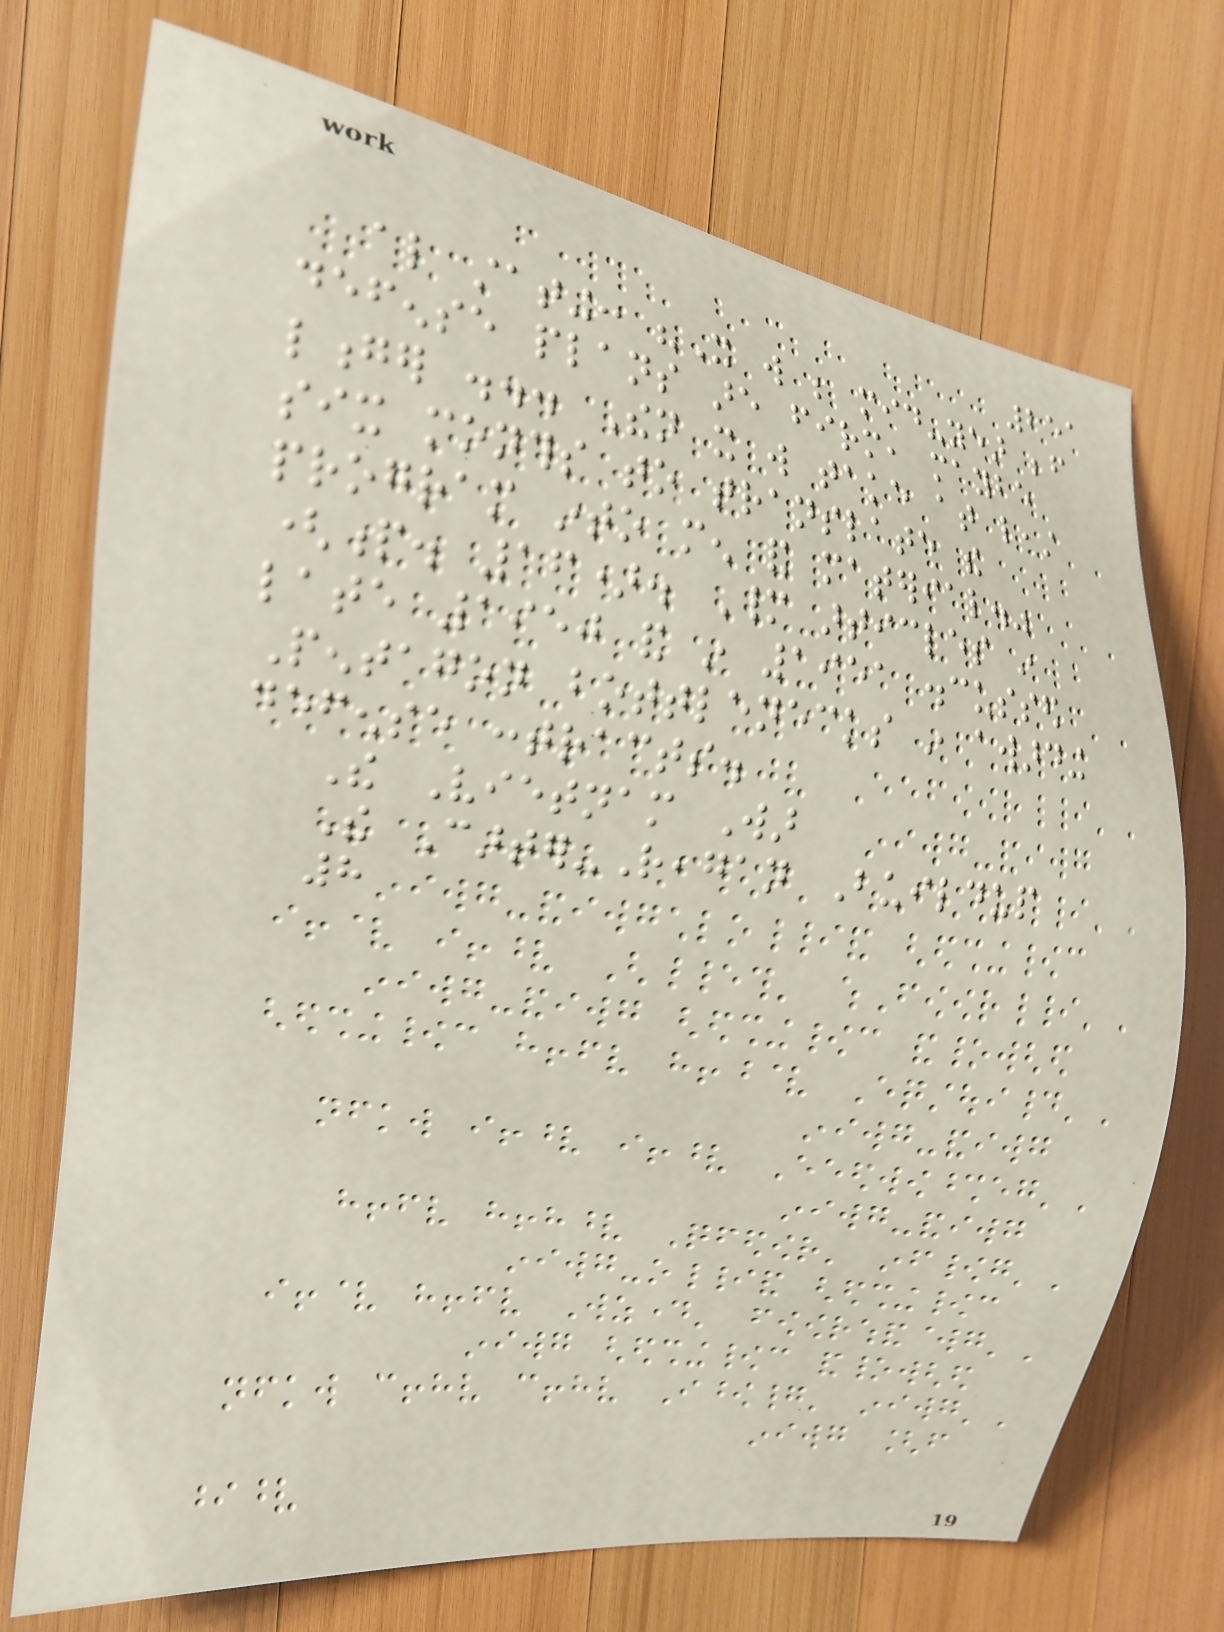251
also stating: "It will be mid-year before
defense plans are firm, maybe
longer ... Then it will take at least
six months to translate the
program into men and material."
(p. 16). Many articles in
late 1950 and in 1951 discussed
Pentagon bottlenecks in awarding
defense contracts.
The Vietnam War
The Carter-Reagan Buildup
8
